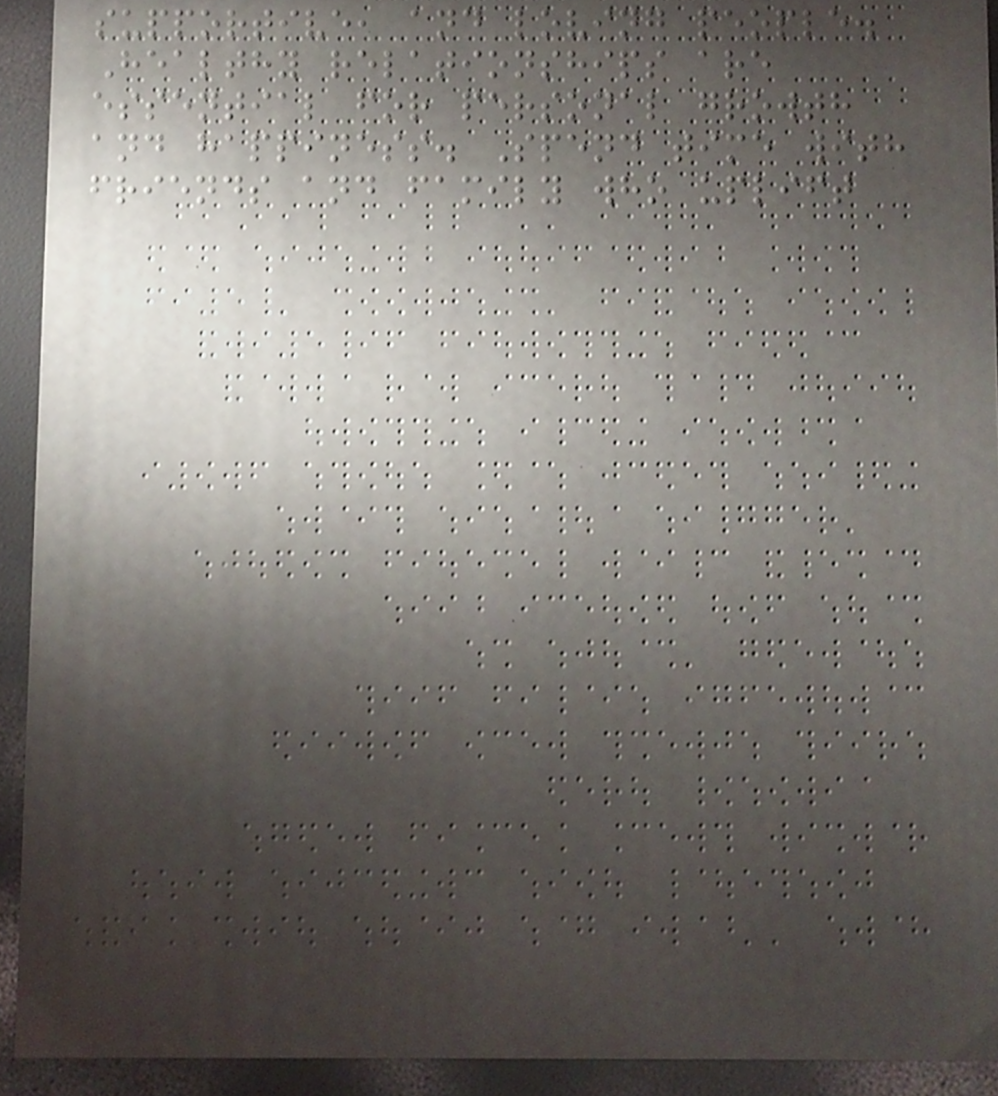supportive, and loving people.
Healthy relationships are
essential for personal growth
and happiness. Spend time with
friends and family who uplift
